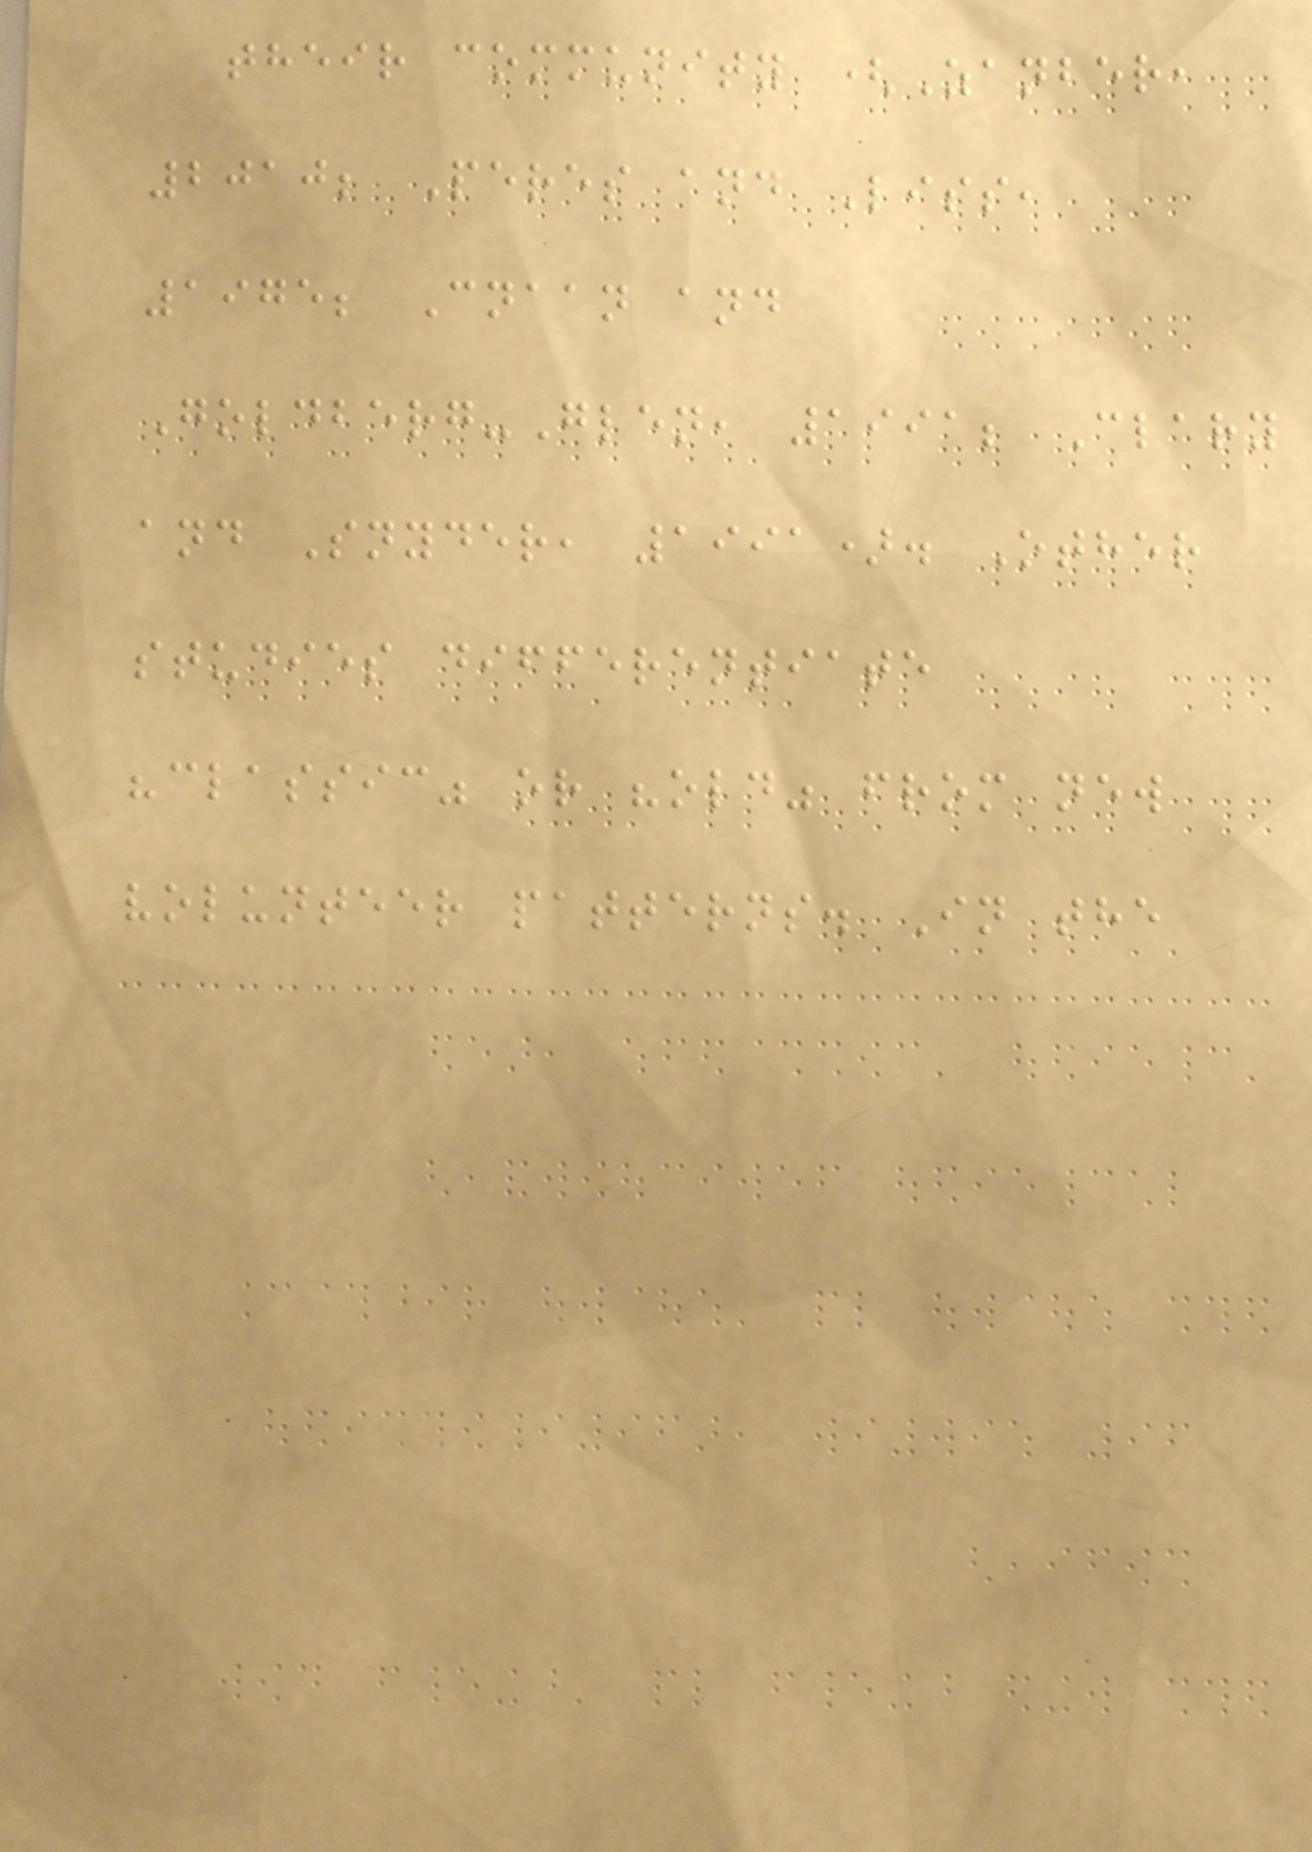their community (Zanber,
2010; Peres and Liss,
1975; Cnaan and
Goldberg-Glen, 1991; Clary
and Snyder, 1991). Other
studies differentiate
"classic" or "old" from new
volunteer patterns. In the
